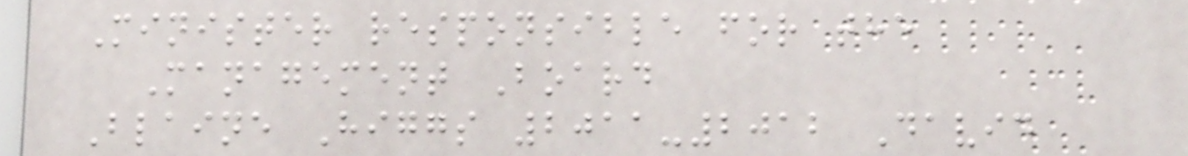Minister responsible for the
Management Board
Blaine Higgs 2011-2012 David
